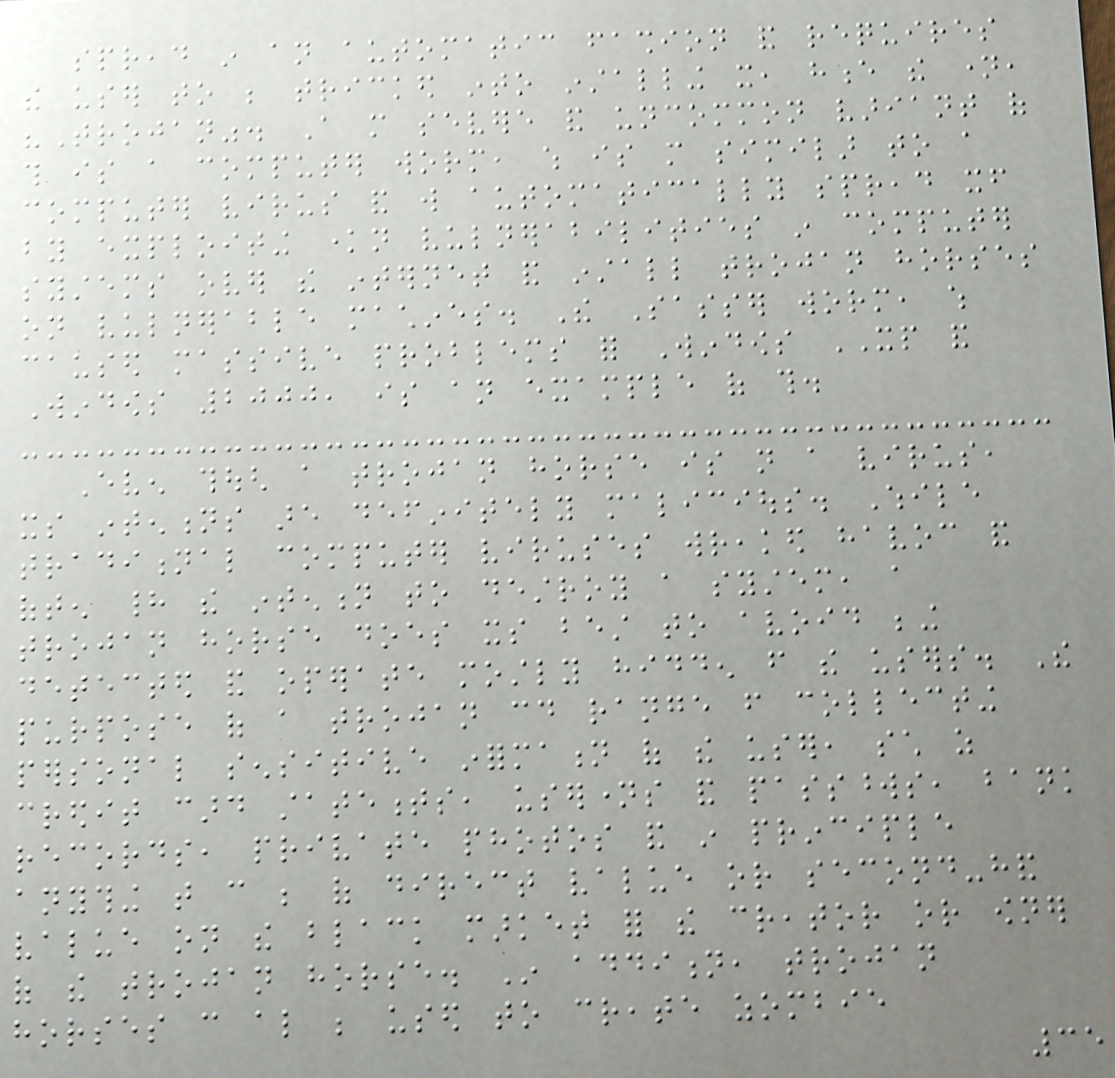spread in an automatic fashion and requires
the user to be tricked into installing it, hence the name,
"Trojan". A more severe and uncommon variant of
this is a computer worm, which is more similar to a
computer virus and will automatically spread itself
by exploiting known vulnerabilities in computer
systems over the internet and install trojan horses
on vulnerable machines. The Sasser worm, which
caused massive problems for Windows XP and
Windows 2000, is an example of this.
Even though a trojan horse is not a virus,
its intentions are definitely malicious. While
traditional computer viruses wreaked havoc and
often had the intention to destroy a system, a
trojan horse does its best to avoid being
detected and operate mostly hidden from the users. The
purpose of a trojan could range from collecting
personal sensitive information of the user, such as
credit card statements, usernames and passwords, bank
records, private photos and in principle
anything that can be of direct value or second-hand
value on the black market for the creator or owner
of the trojan horse. In addition, trojan
horses can also be used to create zombie
35
